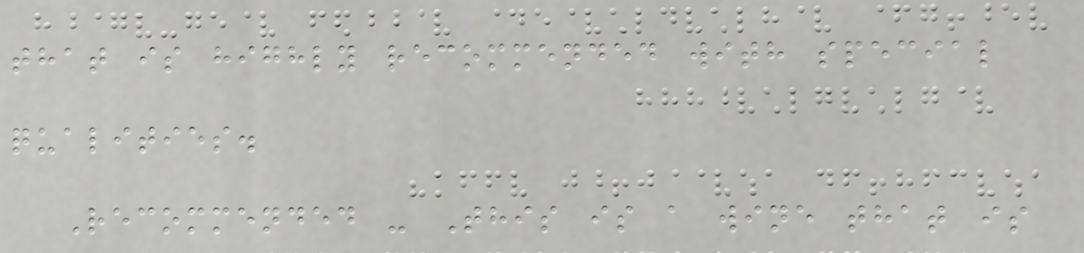that is highly recommended with special
qualities.
Recommended - This is a wine that is
